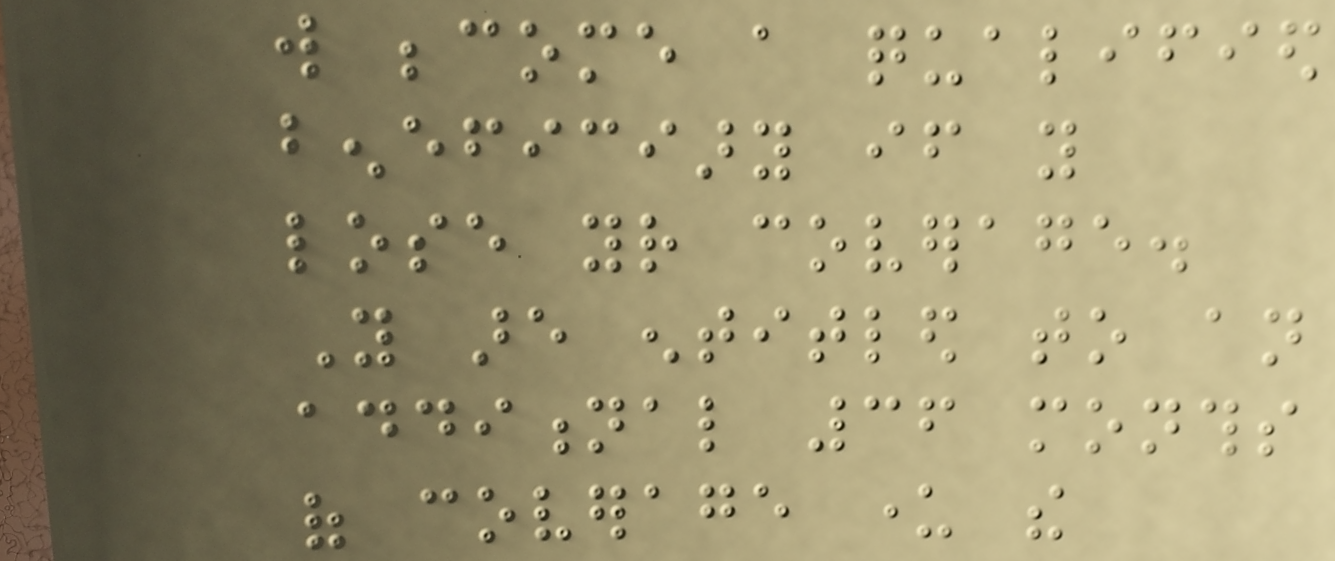will become a qualified
beneficiary if you
lose your coverage.
You are entitled to an
additional 36 months
of coverage under the
